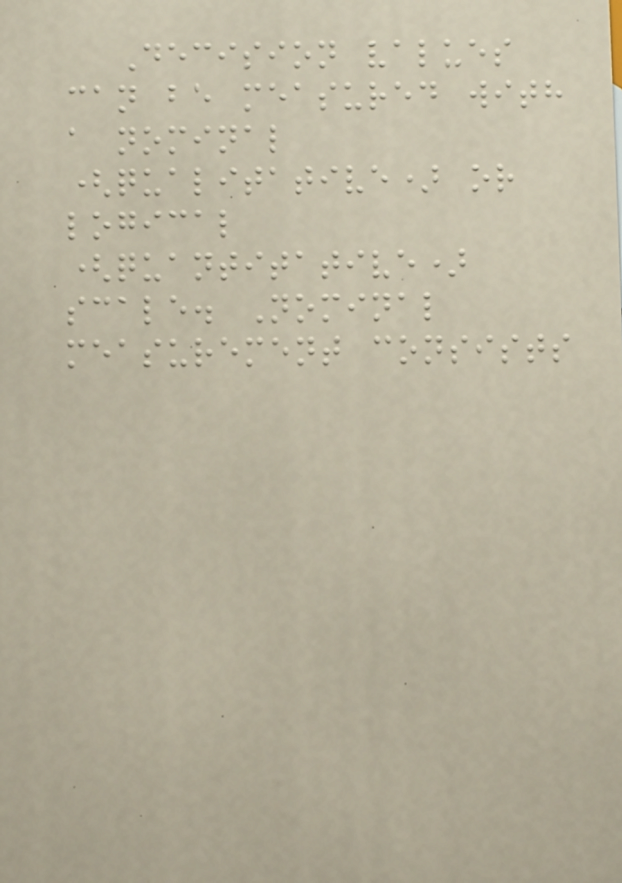Decision values
can be measured with
a nominal
(qualitative) or
logical
(quantitative)
scale. Nominal
measurement consists
